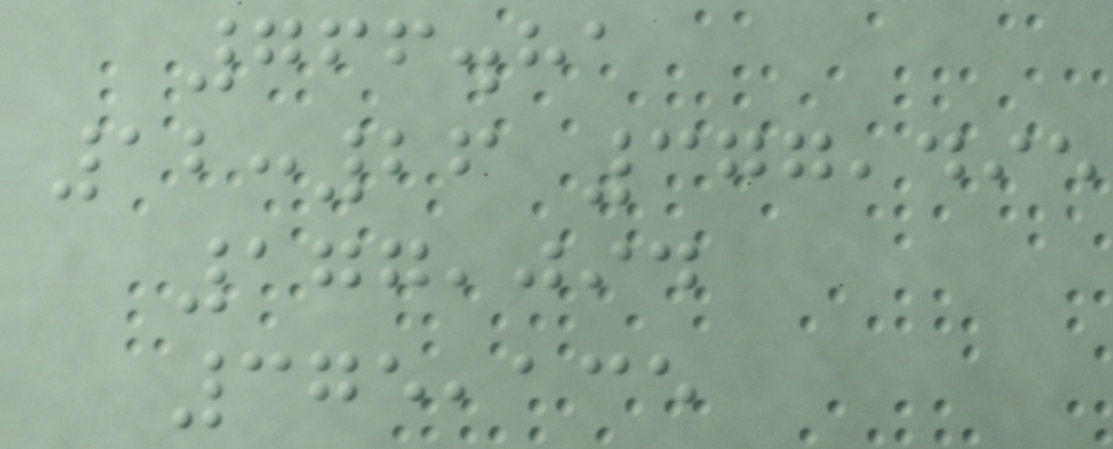766.81
12:26 377,495
177,094
375,135
